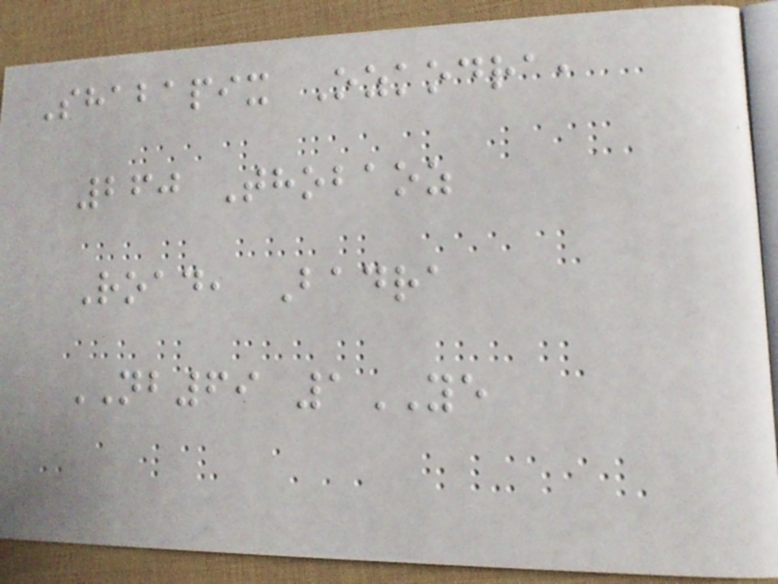Shabapix Ozkodra,
260 Thobaoz
Road, Badra
NB69 1YE
